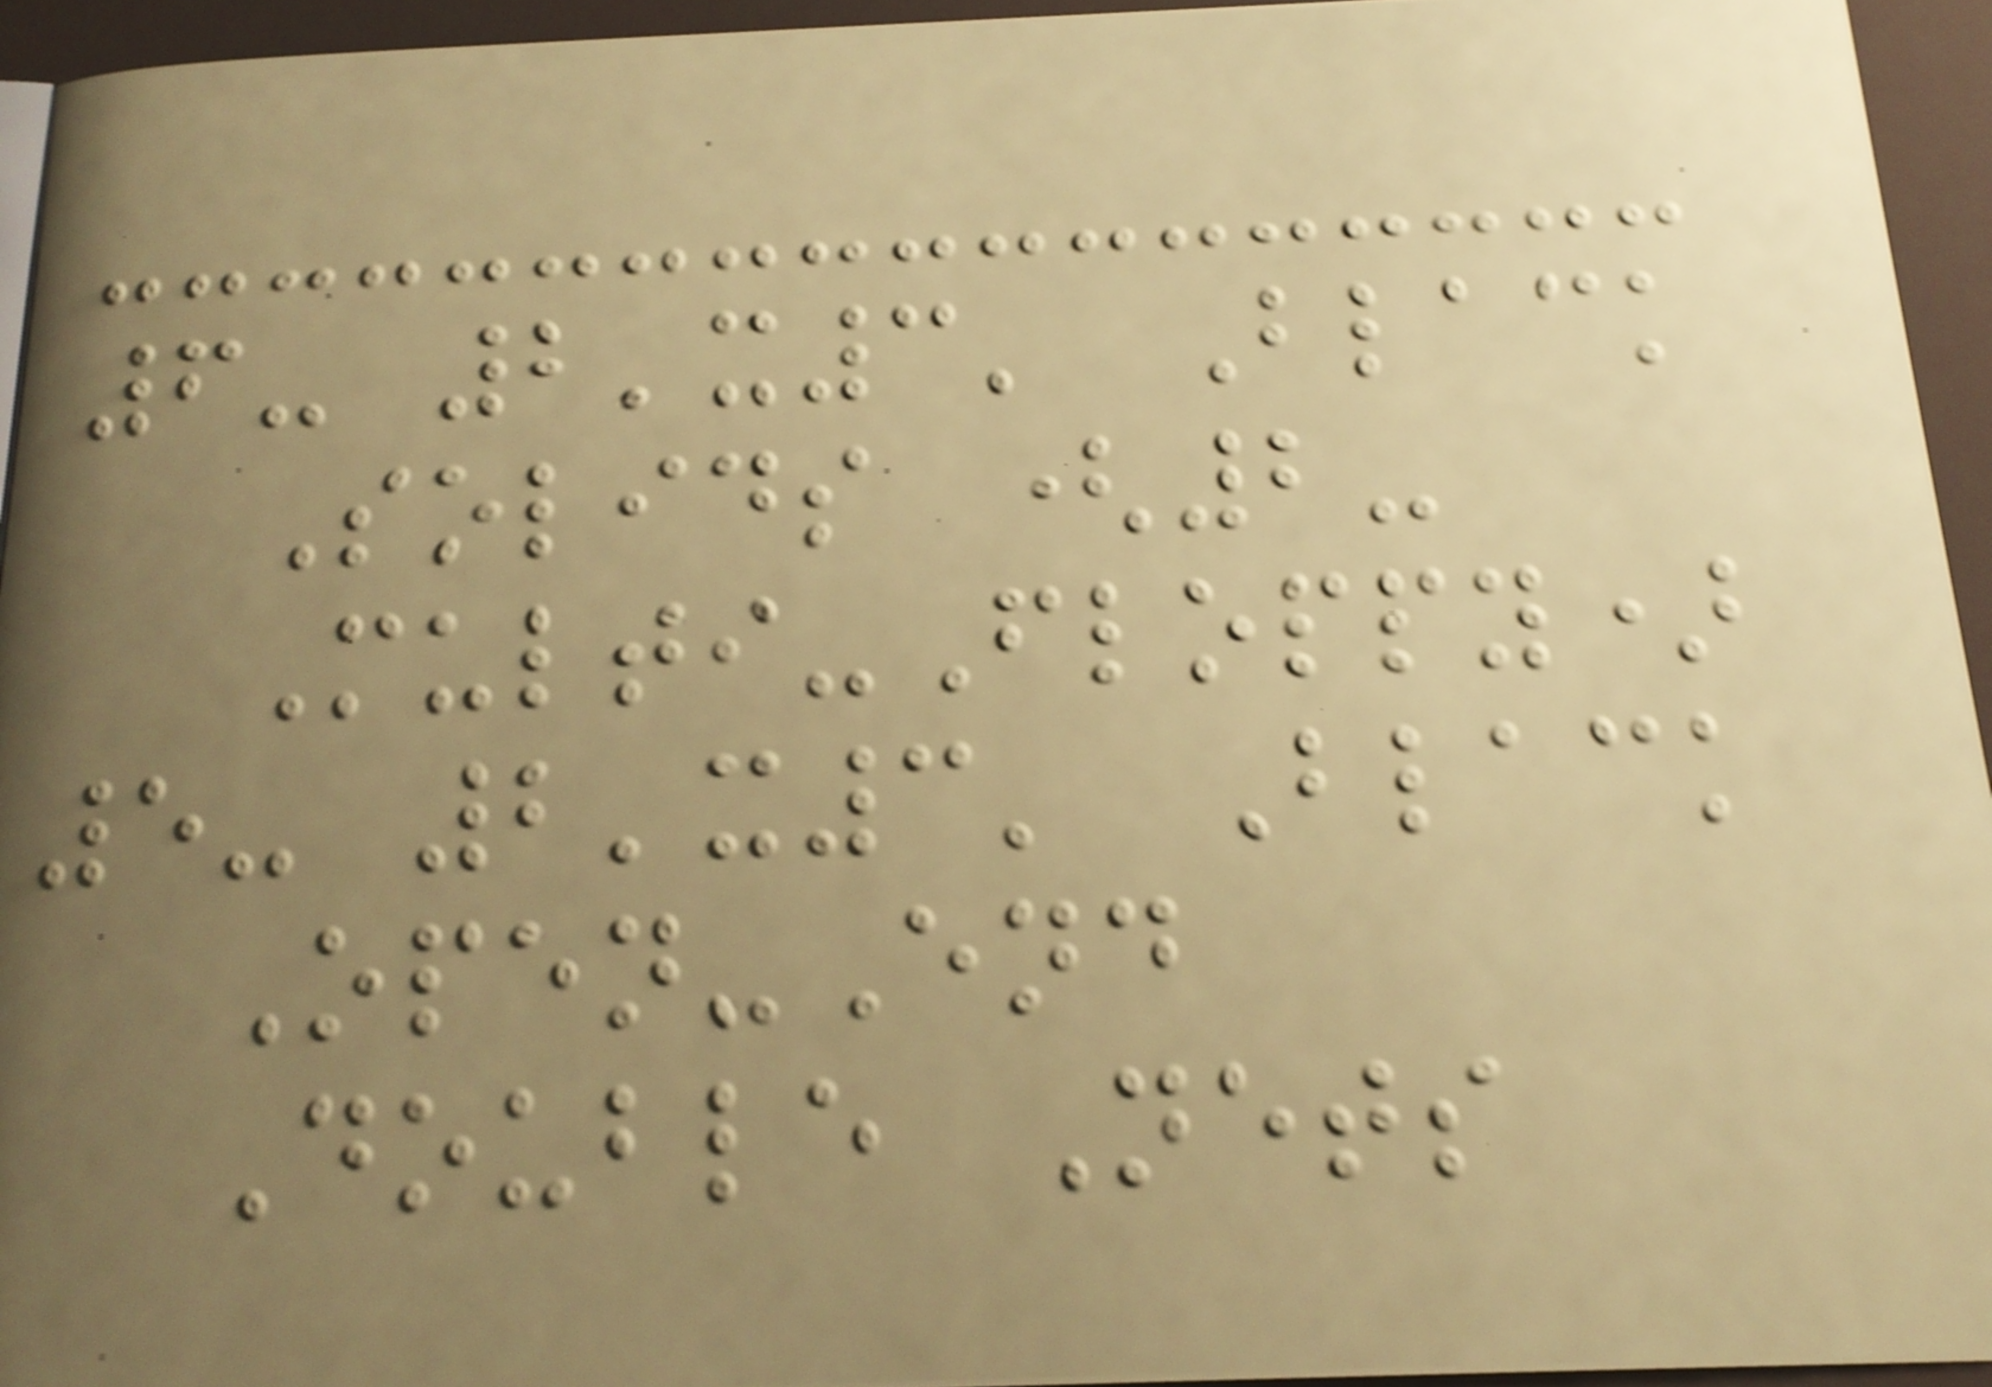6- 2'x3' Black
Solids (2-
Multi-Floppy)
5- 2'x3' Black
Open-End
Double Nets
